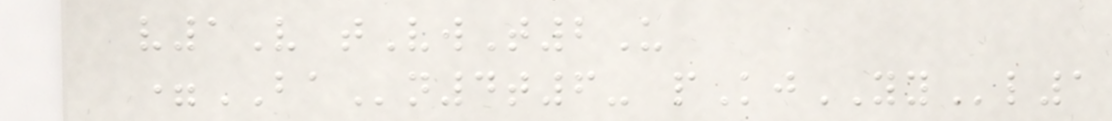v1V tVwT2U
=BAn4t6- pKjYYl1
